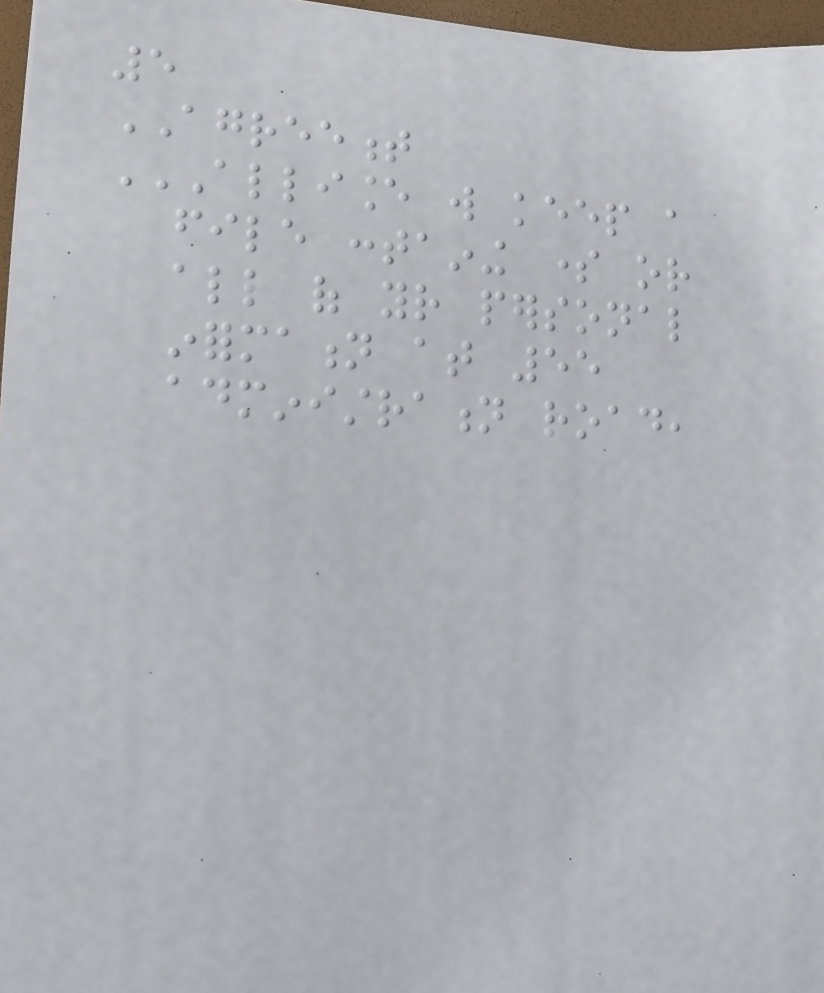5
AGREEMENT
ALLIANCE WILL KEEP A
FILE CONTAINING SOME OR
ALL OF YOUR PERSONAL
INFORMATION AT 55
ADMINISTRATION ROAD,
